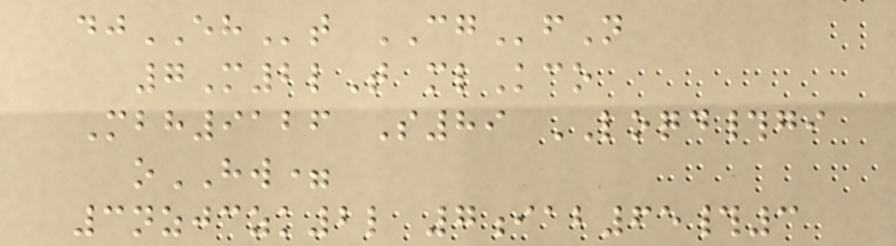djEHt CGfN
7M2lT mlKco
Mbh9126 S89 LOQD#gi
oHW=
3nzjczk2l 7iab65#3
